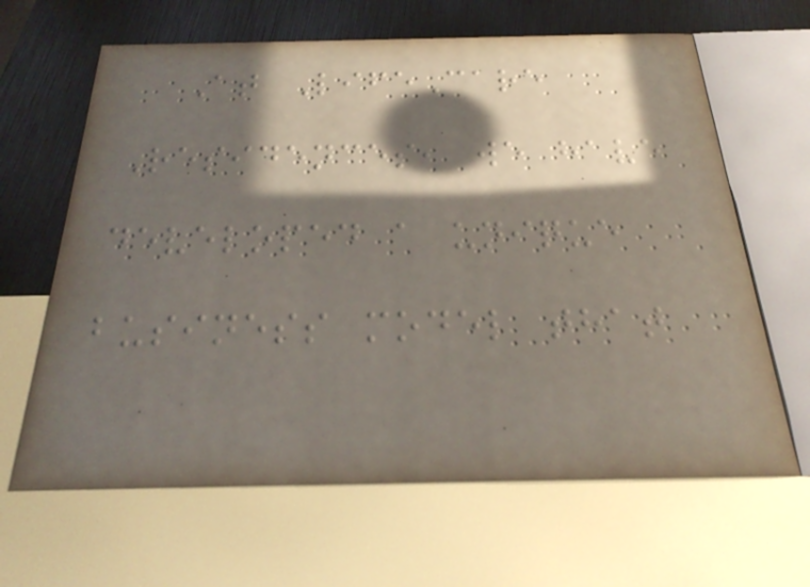At LifeCare
Residences, we have
developed a unique
business model that
